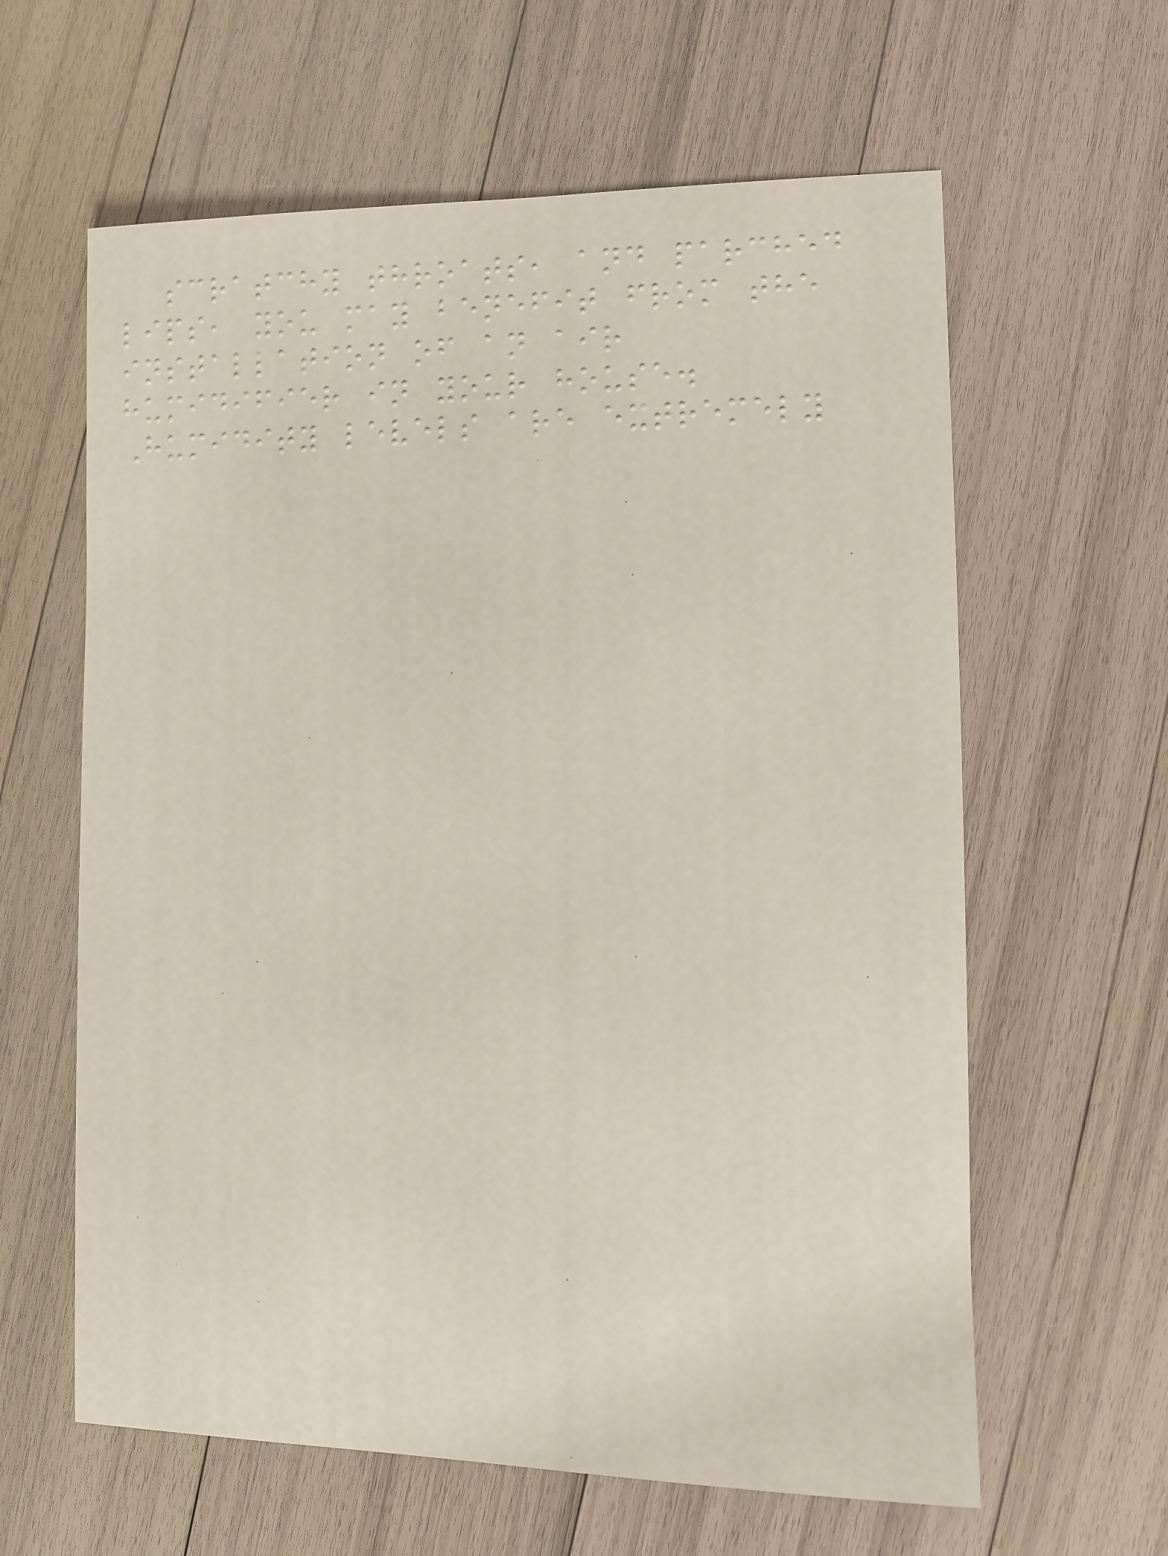scratchy throats, and parched
lips, you may benefit from the
installation of an air
humidifier in your house.
Humidity levels are extremely
